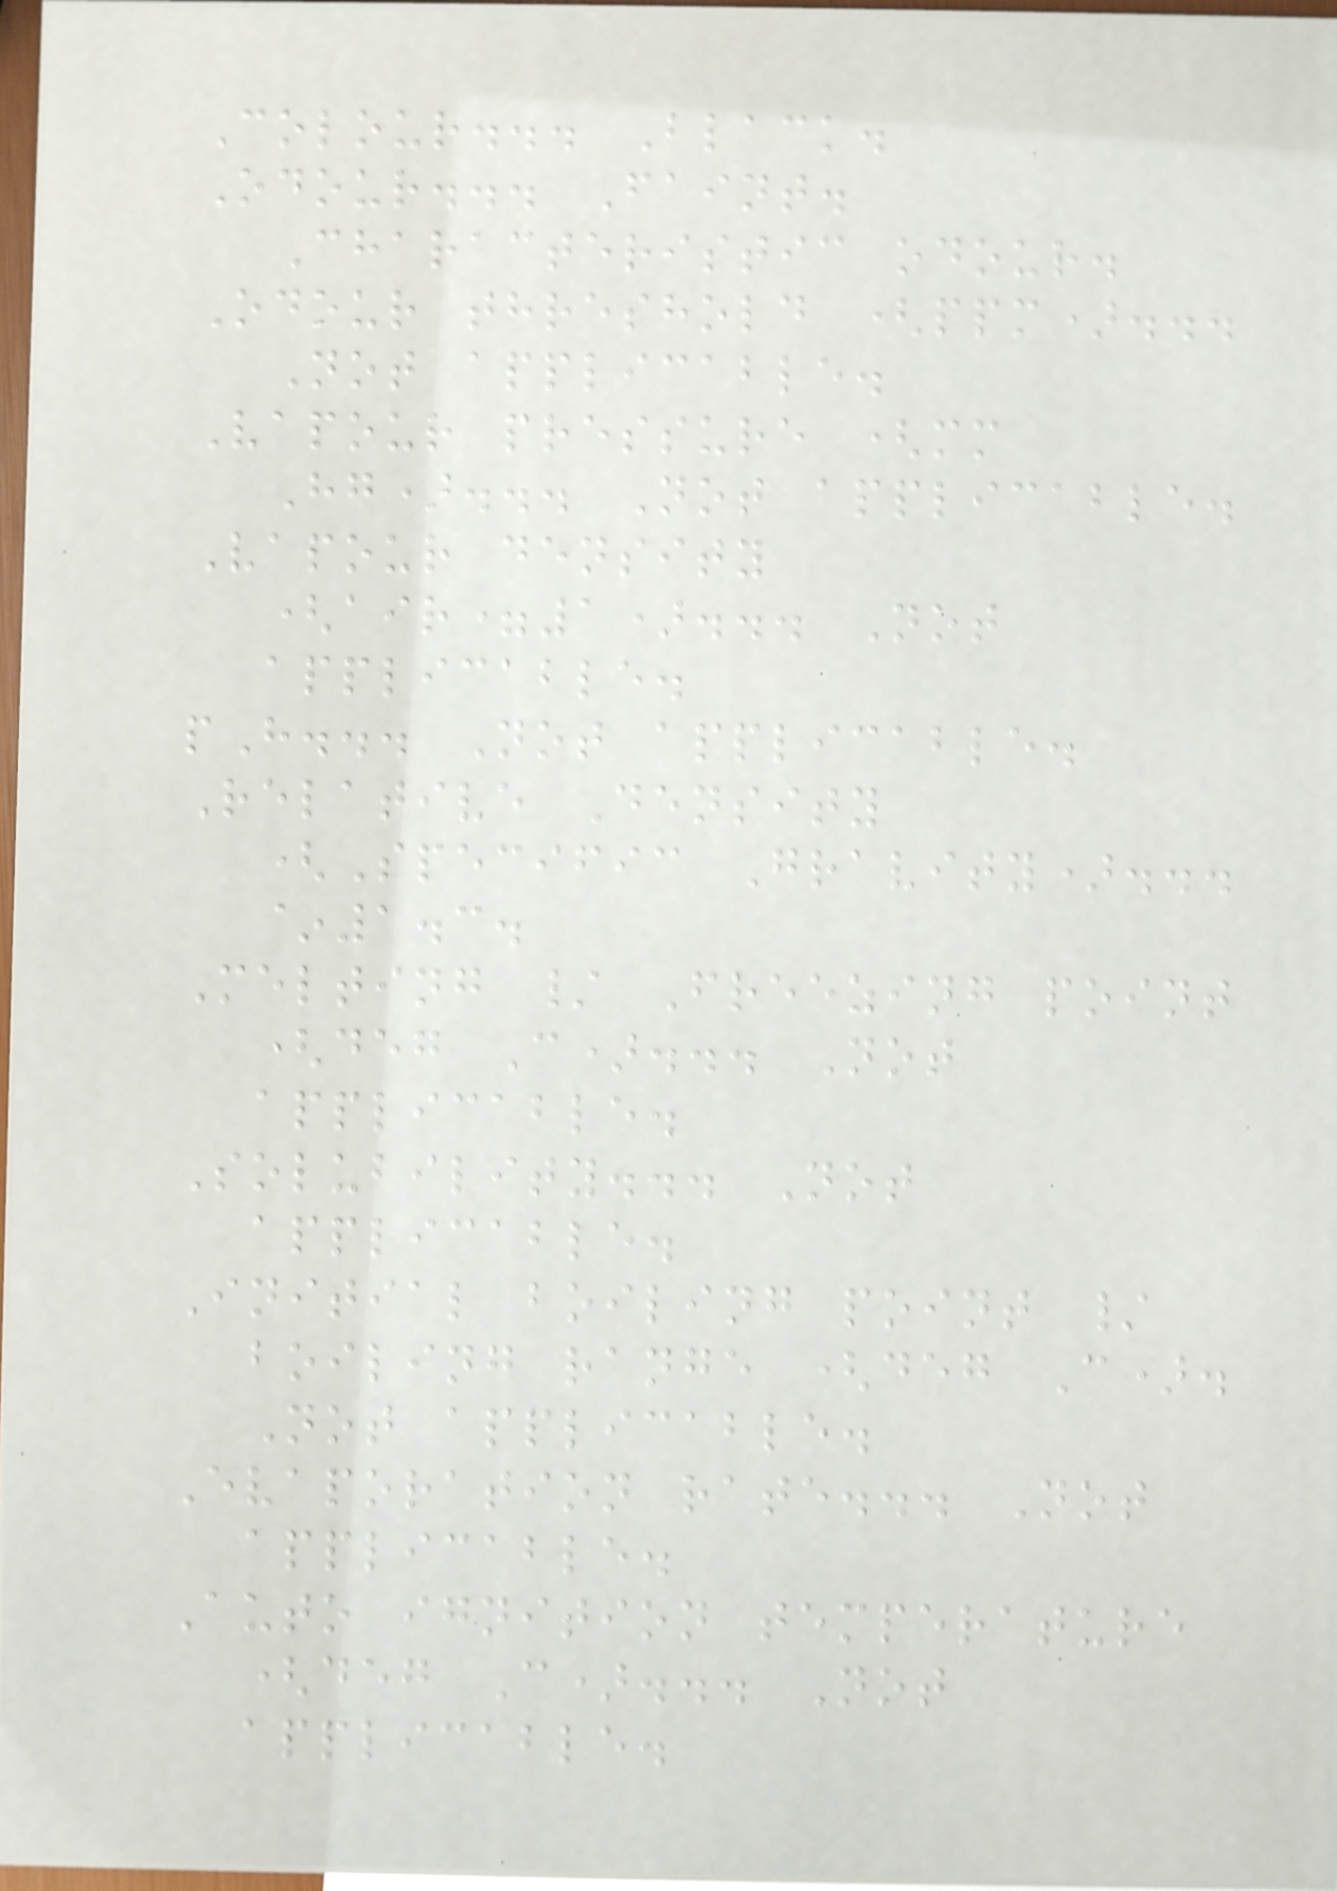Colour... Black.
Odour... Faint.
Characteristic odour.
Odour threshold (ppm)...
Not applicable.
Vapour pressure (mm
Hg)... Not applicable.
Vapour density
(air=1)... Not
applicable.
pH... Not applicable.
Relative Density
(Specific Gravity)...
~1.3.
Melting / Freezing point
(deg C)... Not
applicable.
Solubility... Not
applicable.
Initial boiling point /
boiling range (deg C).
Not applicable.
Evaporation rate... Not
applicable.
Auto ignition temperature
(deg C)... Not
applicable.
